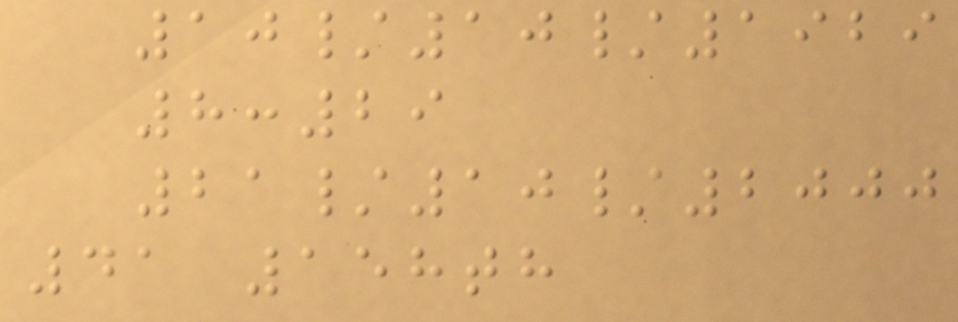10/10/1929
8:29
21/10/2000
41 158th
